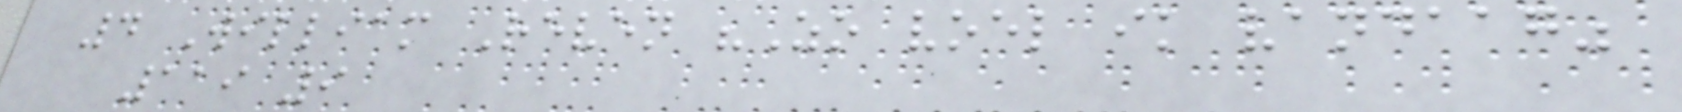4 William Reven "Zo voel ik vandaag"
119 9
